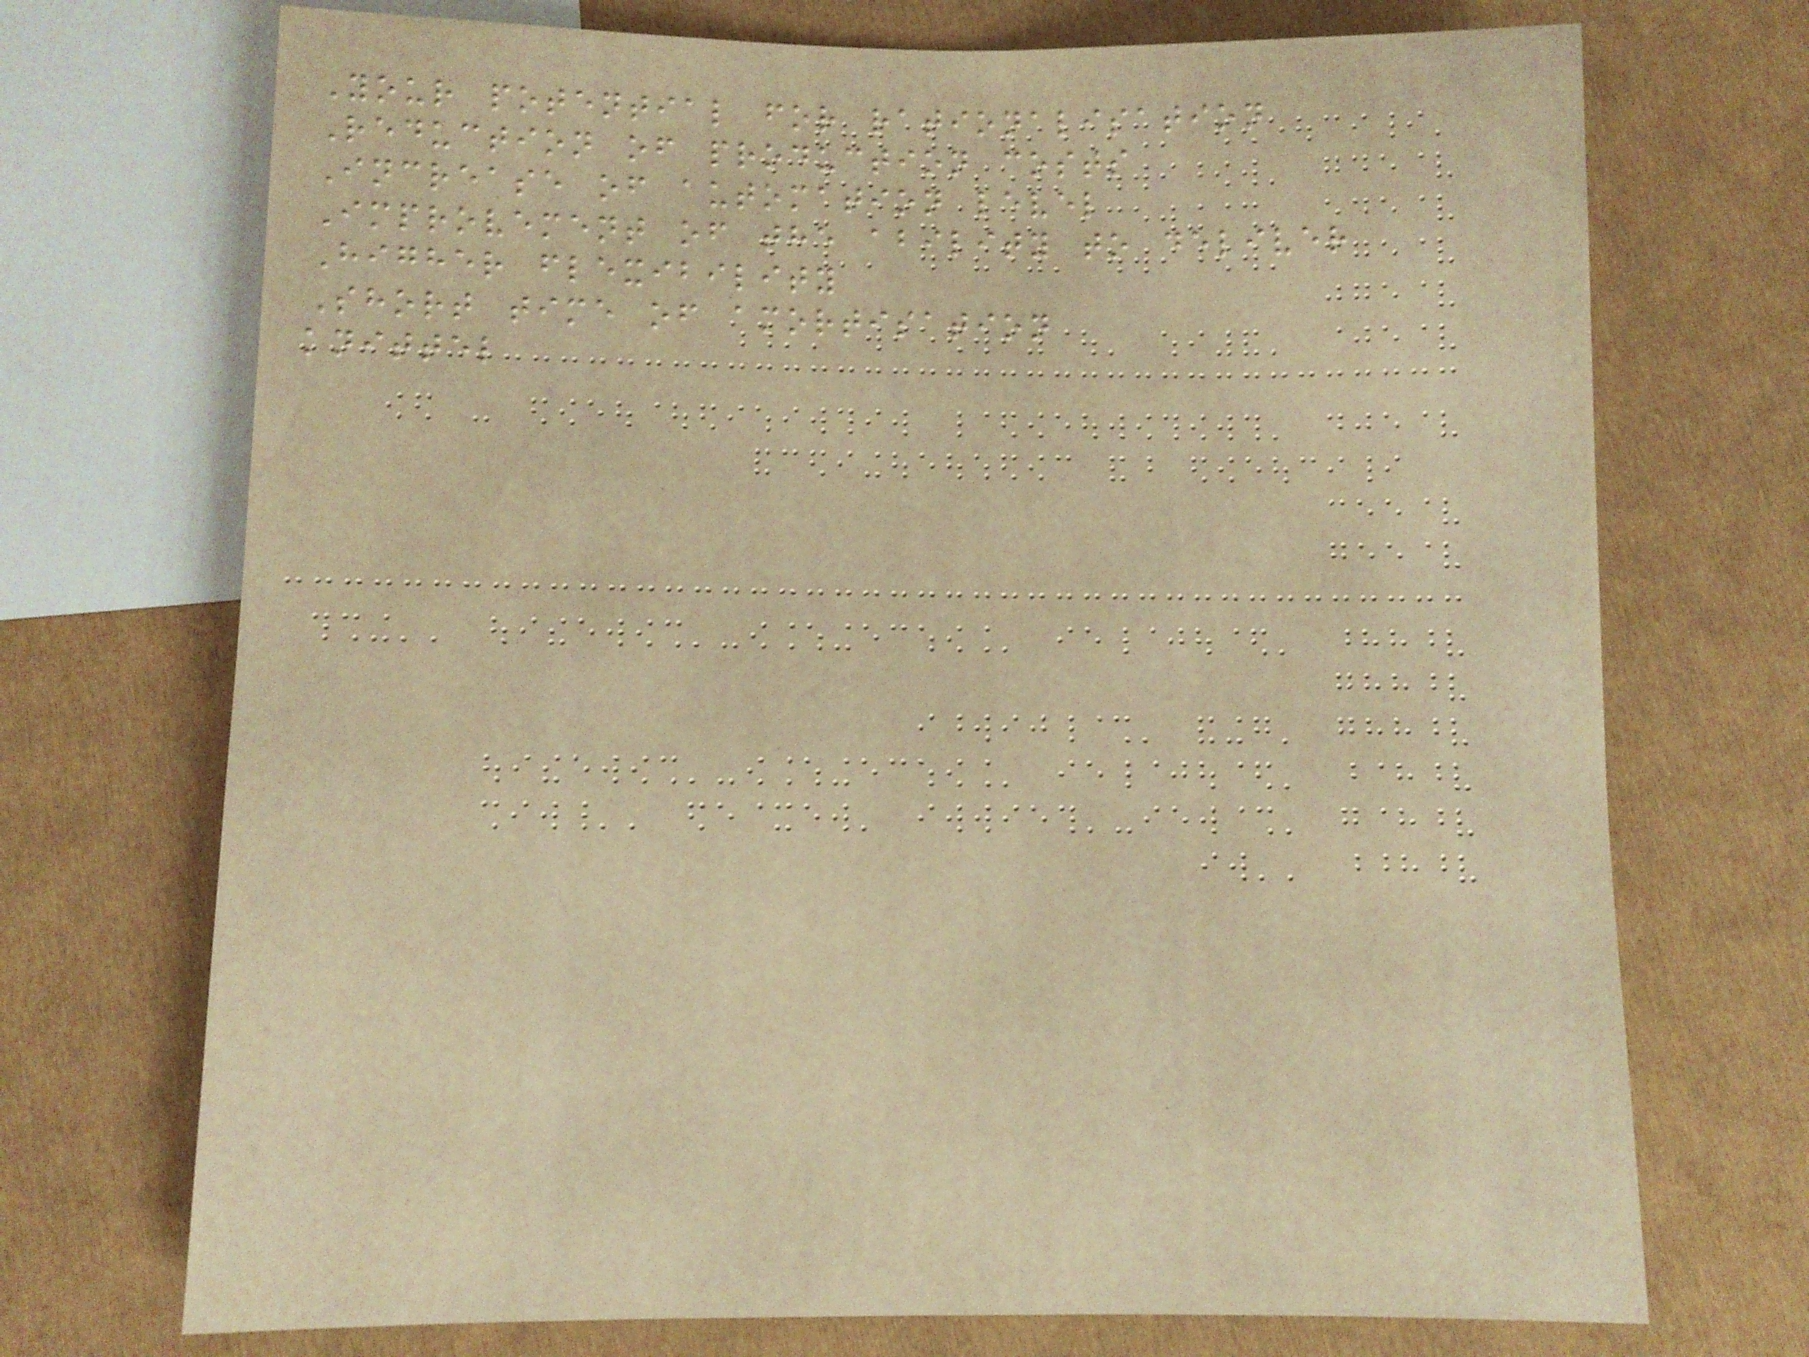Your potential for rationalisation
Reduction of production costs
Increase of automation level
Improvement of the ability to deliver
Higher flexibility
Short time of amortisation
knittel
